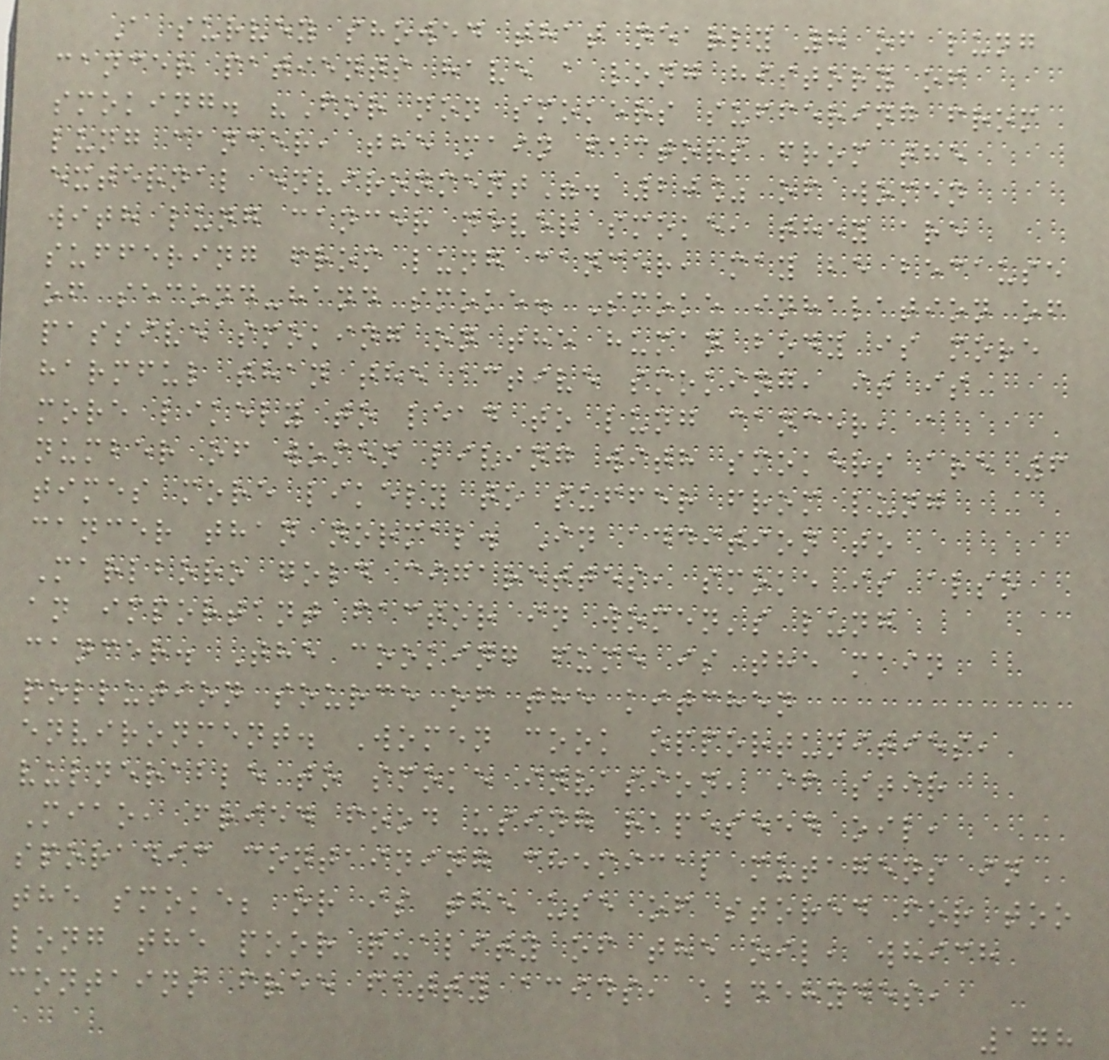A survey showed that nearly 8 of lung
cancer patients have a long history of
smoking. "For non smokers suffering from
lung cancer, the main factors from the
external environment". 20% of women
with lung cancer never smoke, they are
suffering from lung cancer, may be because
of second-hand smoke. Smoke inhalation of
passive smoking on the human body is more
harmful than the active smoking, it is
more likely to lead to lung cancer, a
number of women living with smokers are 6
times more likely to suffer from lung
cancer than normal. In addition to
Marlboro gold cigarettes, smoke is also
an important factor in women's lung
cancer. The cooking fume is the main
pollution source of the kitchen
environment. Women cook opportunities,
vulnerable to smoke invasion, if stir
Miao, fried food using rapeseed oil,
sporadic containing chemical mutagens in
the smoke; or is the use of stored for too
long the poor quality of the oil, which
contains free fatty acids, aldehydes,
178
